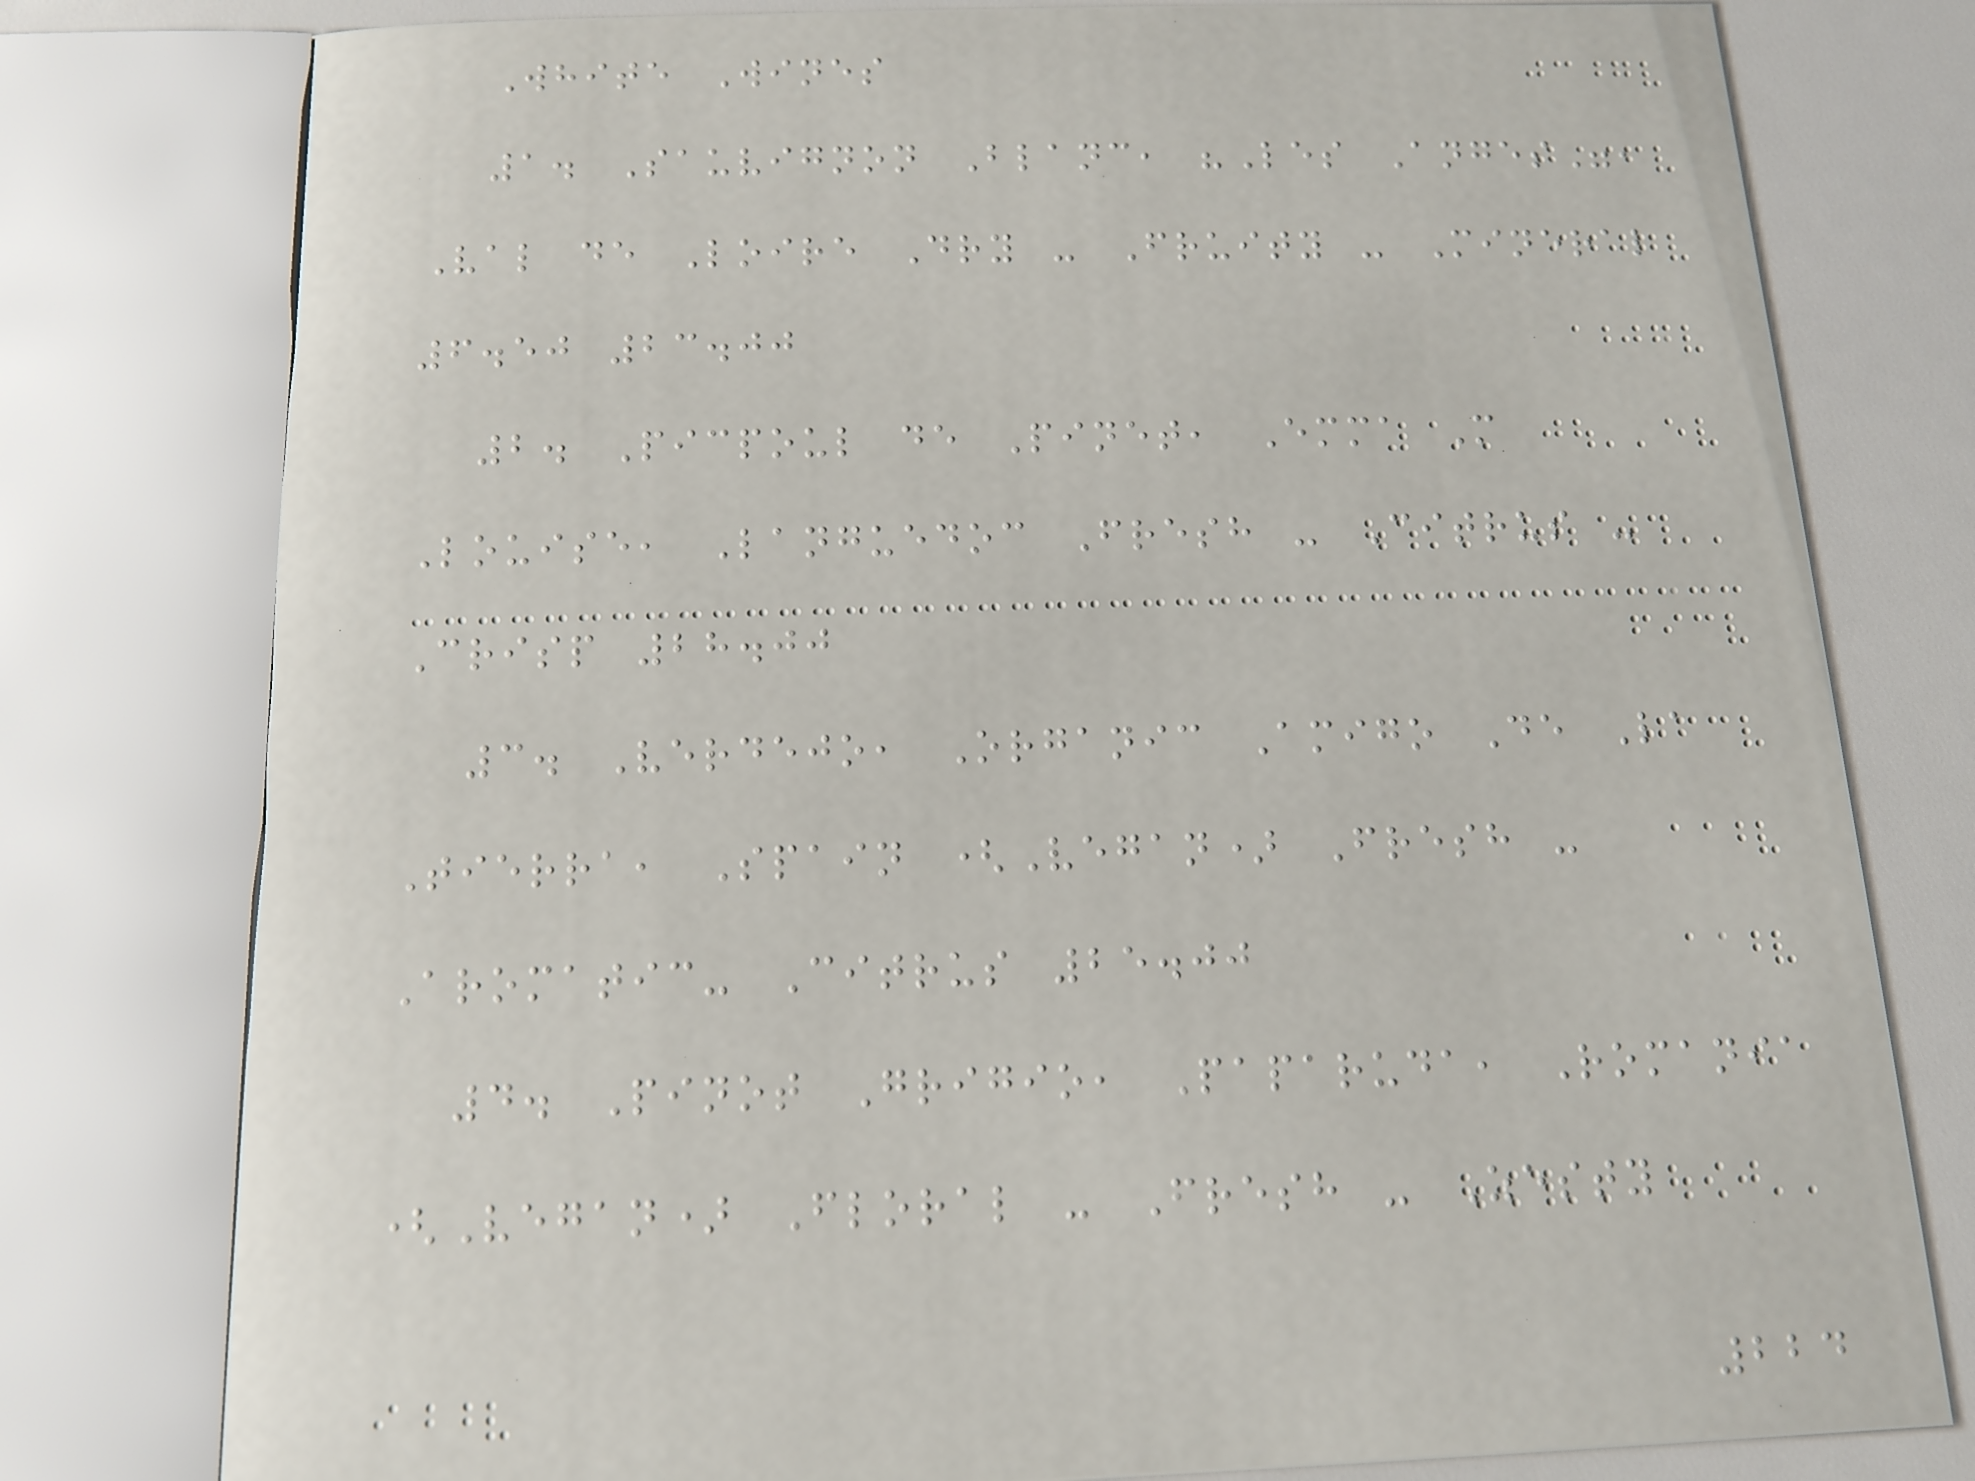White Wines
1. Sauvignon Blanc, "Les Anges",
Val de Loire Dry - Fruity - Mineral
6.50 23.00
2. Picpoul de Pinet, Emma M
Louise, Languedoc Fresh - Citrus -
Crisp 28.00
3. Verdejo, Organic Amigo De La
Tierra, Spain (Vegan) Fresh -
Aromatic- Citrus 25.00
4. Pinot Grigio, Paparuda, Romania
(Vegan) Floral - Fresh - Zesty
224
